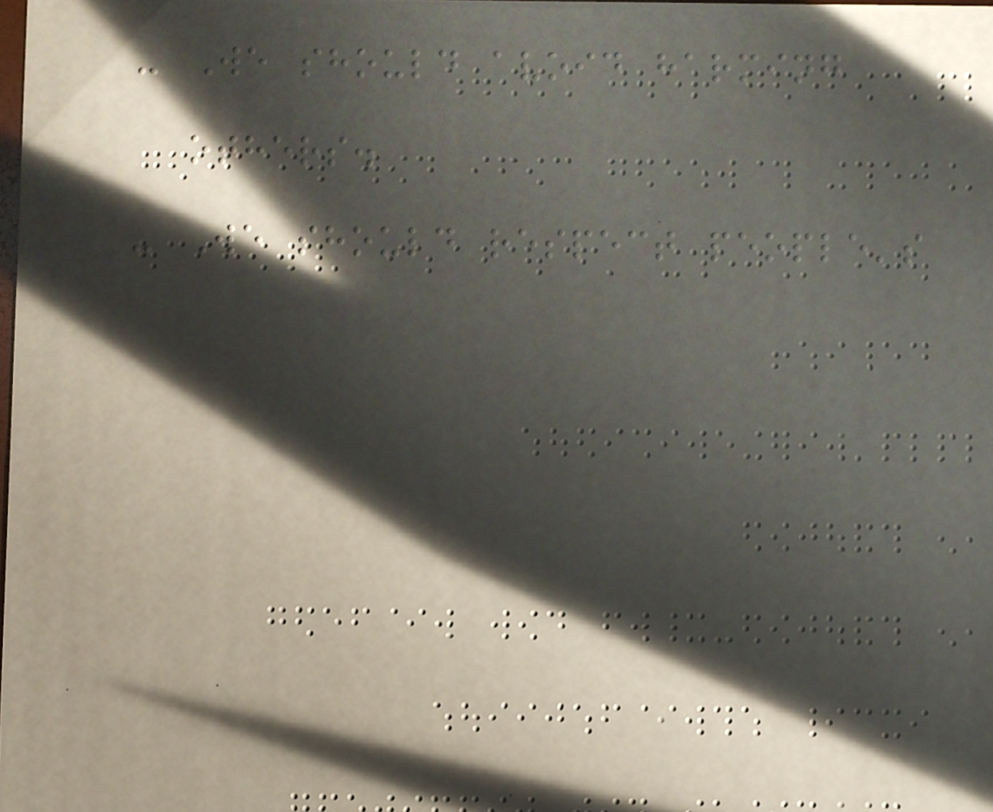- We should avoid harming
others.
- We should respect people's
